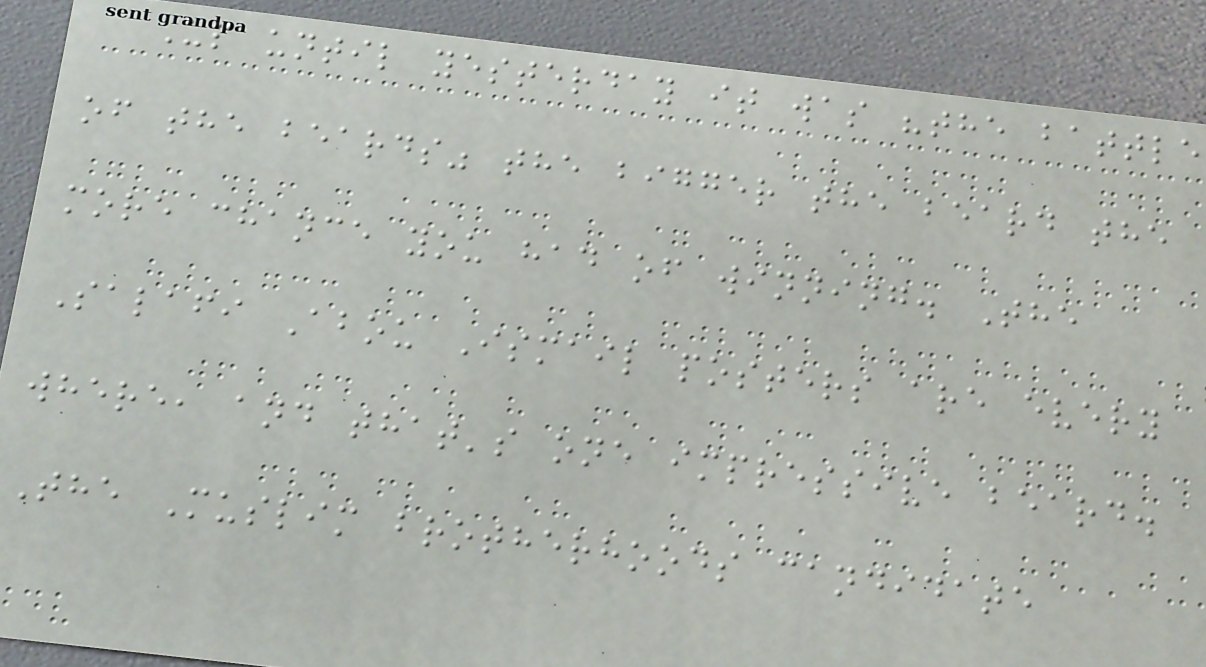Up until yesterday it was "the battle
of the beards" the bigger the beard the
more chance you had of winning. The
Salafi Abou Ismail posters are every
where, and that's one impressive beard.
The Muslim brotherhoods candidate
